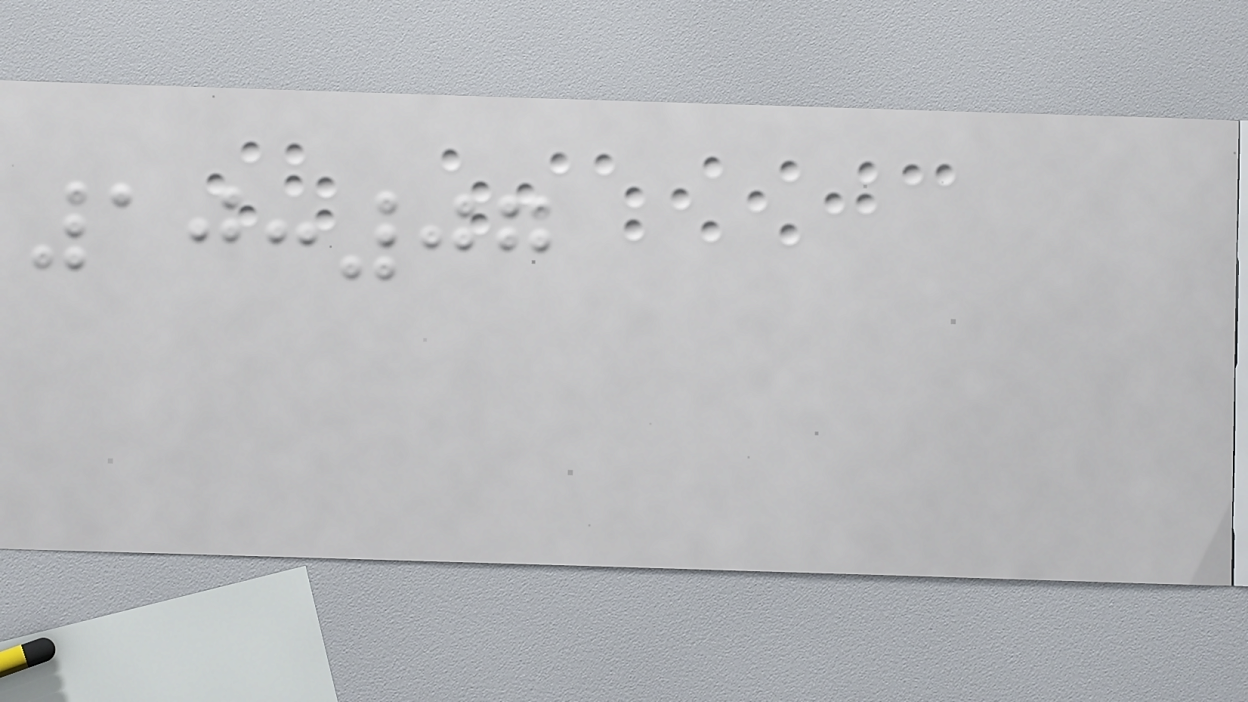10:07
